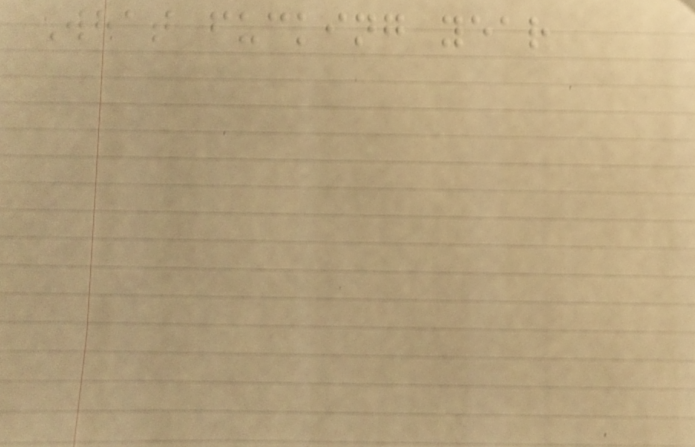What fucking year
